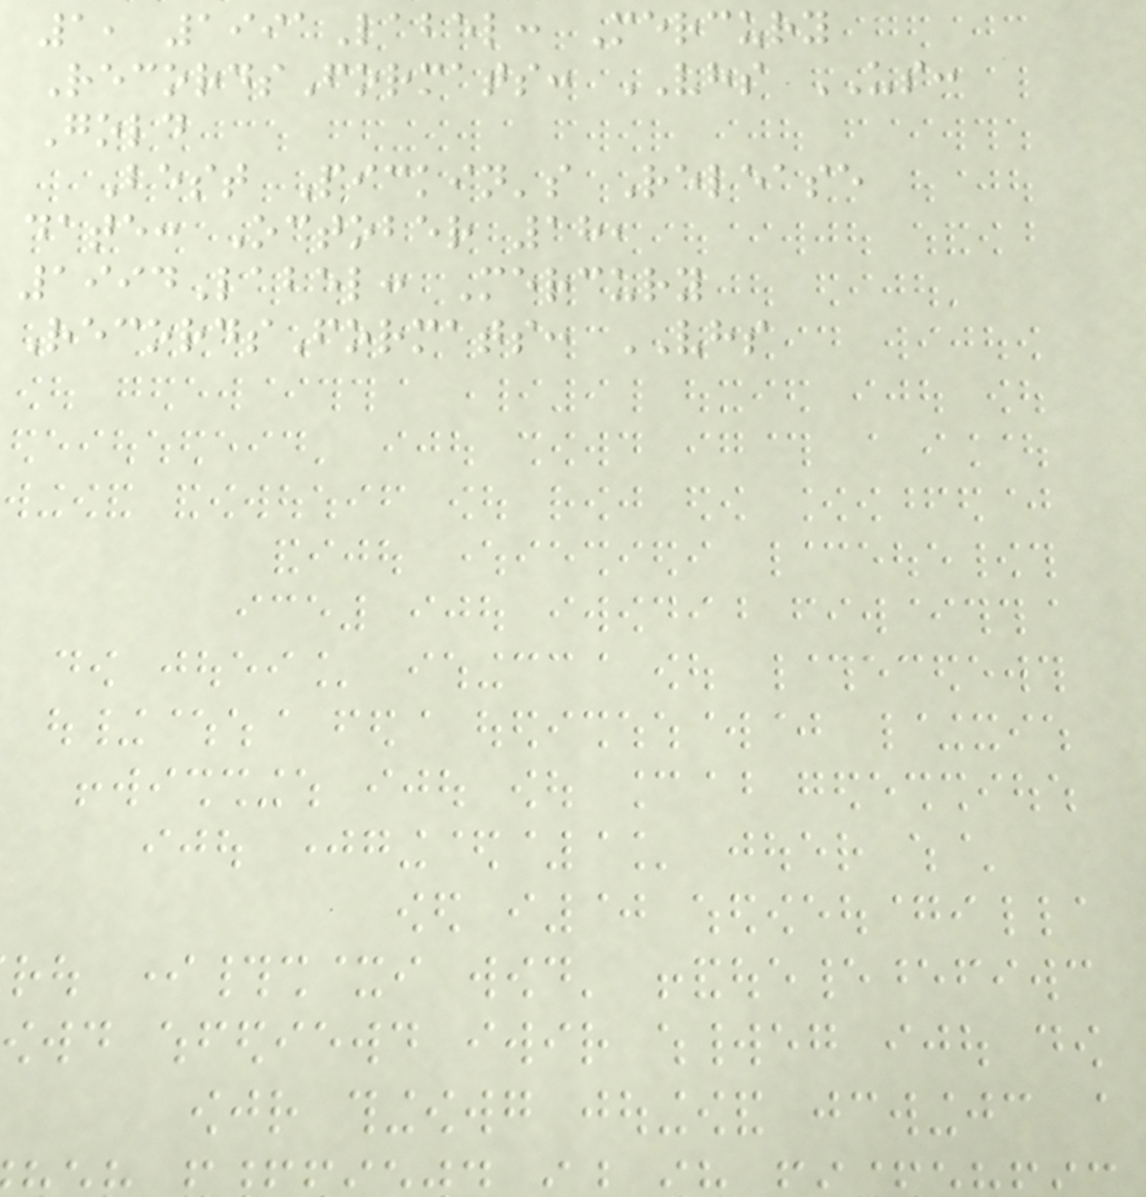1, 1991Label: Mercury
RecordsFormats: VHS US:
Gold
Best Pickin's Release
date: October 18,
1994Label: Mercury
RecordsFormats: VHS
